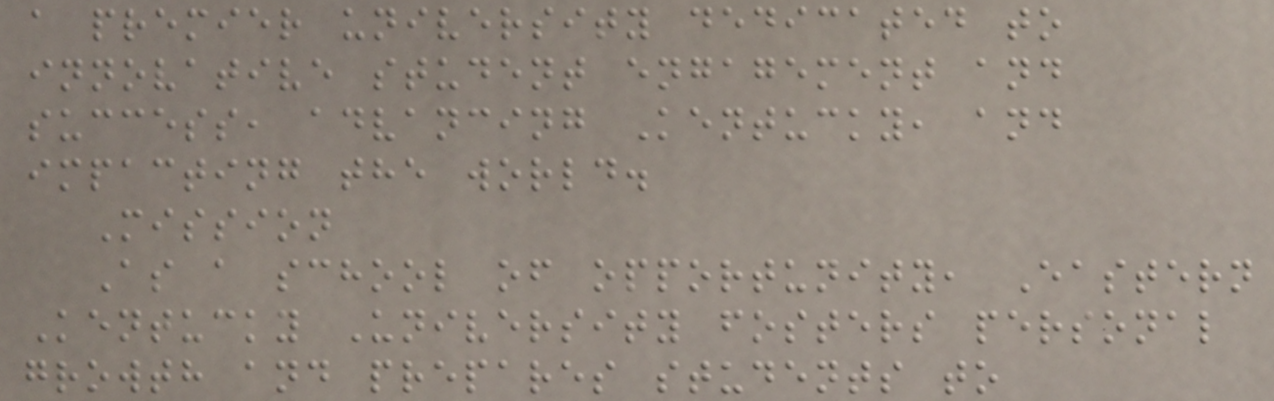a premier university dedicated to
innovative student engagement and
success, advancing Kentucky, and
impacting the world.
Mission
As a school of opportunity, Eastern
Kentucky University fosters personal
growth and prepares students to
